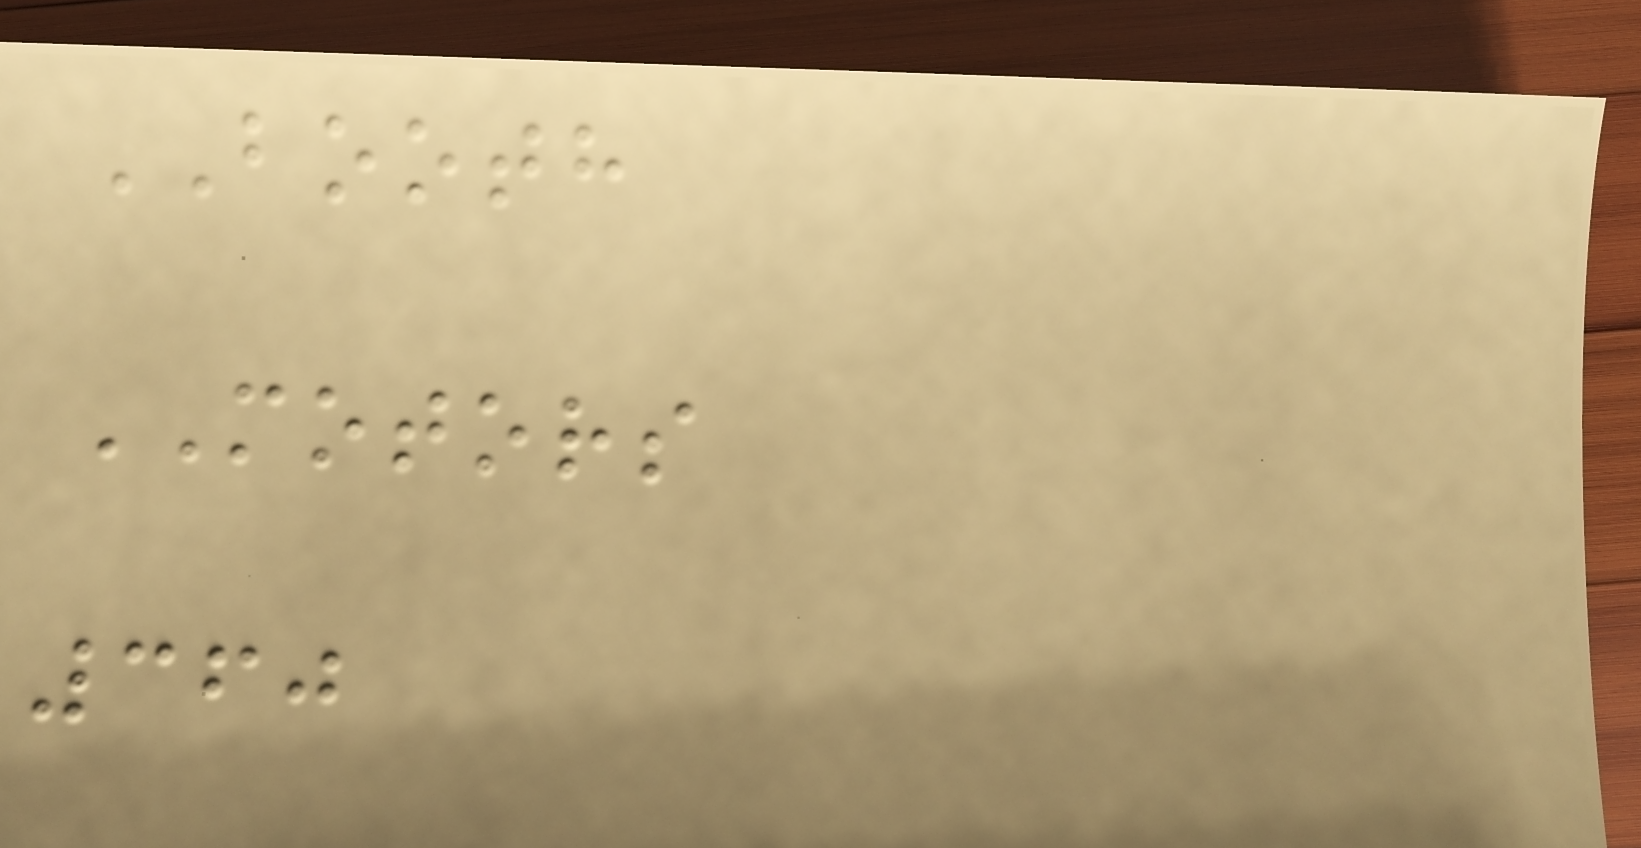BOOTH
MOTORS
360
